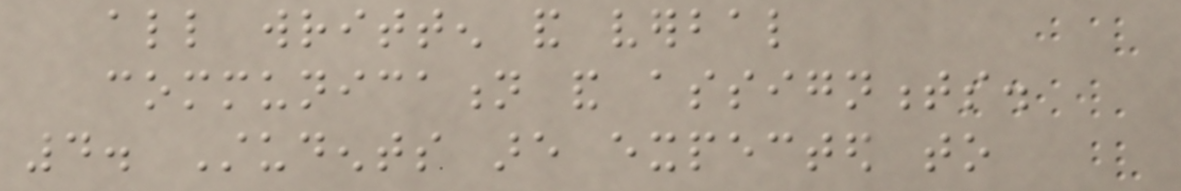all written and verbal
communication and assignments.
4. Students are expected to
